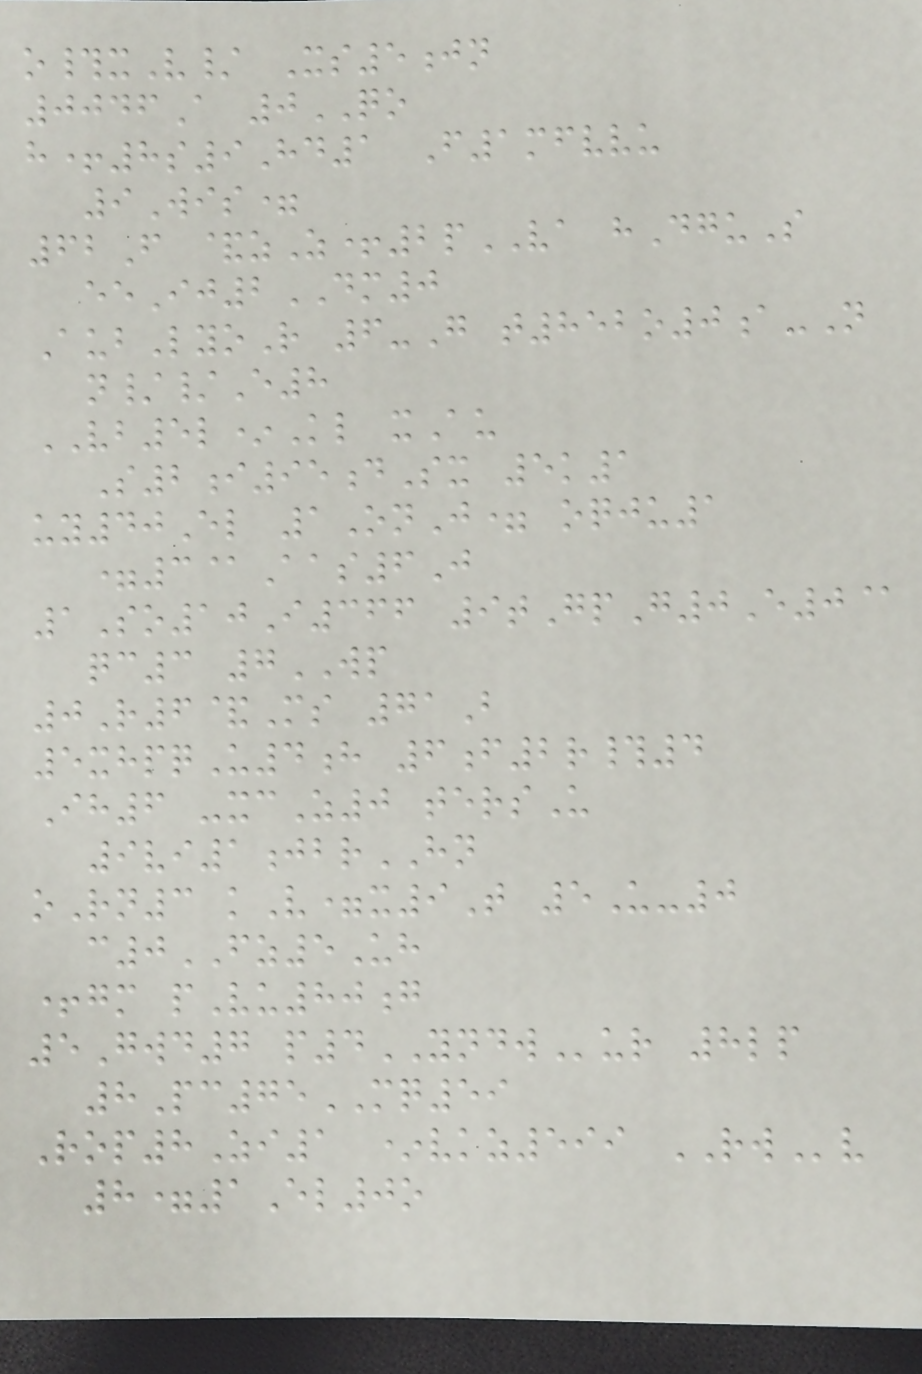o#xV/ Xs5jn
0046A 0QO
h+8s9Hd1 F1mfvvu
9Wis=
62F &zZ+2pVA hDguS
eeIj2DM0
AubLyoR 6-G t852o0a-N
n//E8
VB5l*Kl xAu
S2i95dSx 5k1
uy40El 1OnJ= oqju1
=3@Aas6J
1So10I366 9tGpG0E0@
qc3 7WP
0R6&Ms 71B
5xhpqU4h 6f2r#4
Ih6 -xcZ0 tersU
9vi1jbrHN
oRn3 kV=x9T 5U-0
c0FZ5Uh
+gm pVu80g
5Gwd7 p4YNDWur 8lp
8Pc75MQ59
Rop8Zi1 *vkz599 RWv
8=1El0o
